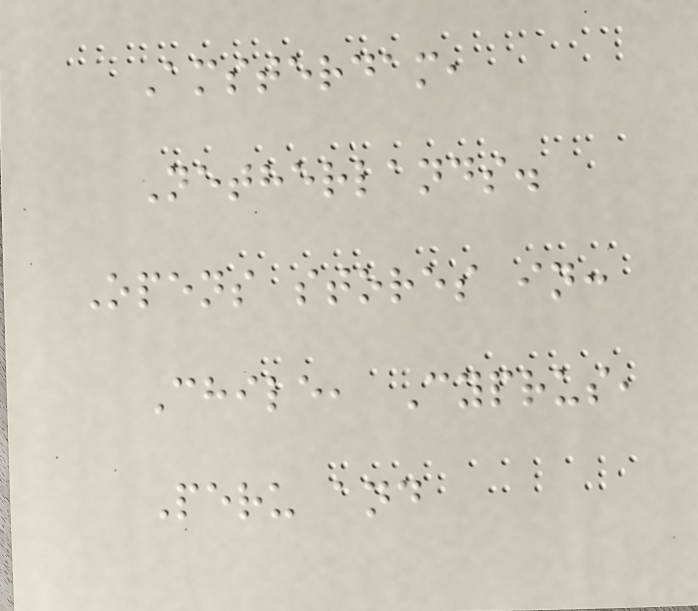Amsterdam,
Netherlands.
Opens stores in:
Chile, Cyprus,
Peru and
